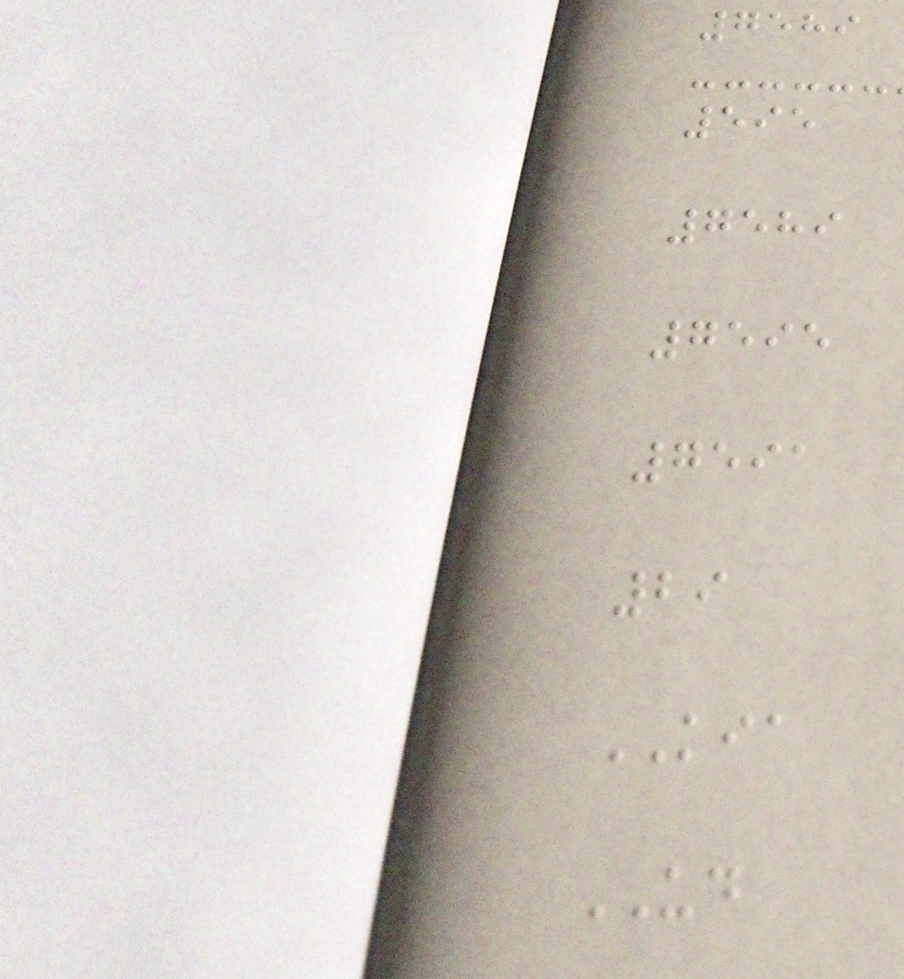7589
595
7589
7595
7591
29
KIA
UD
